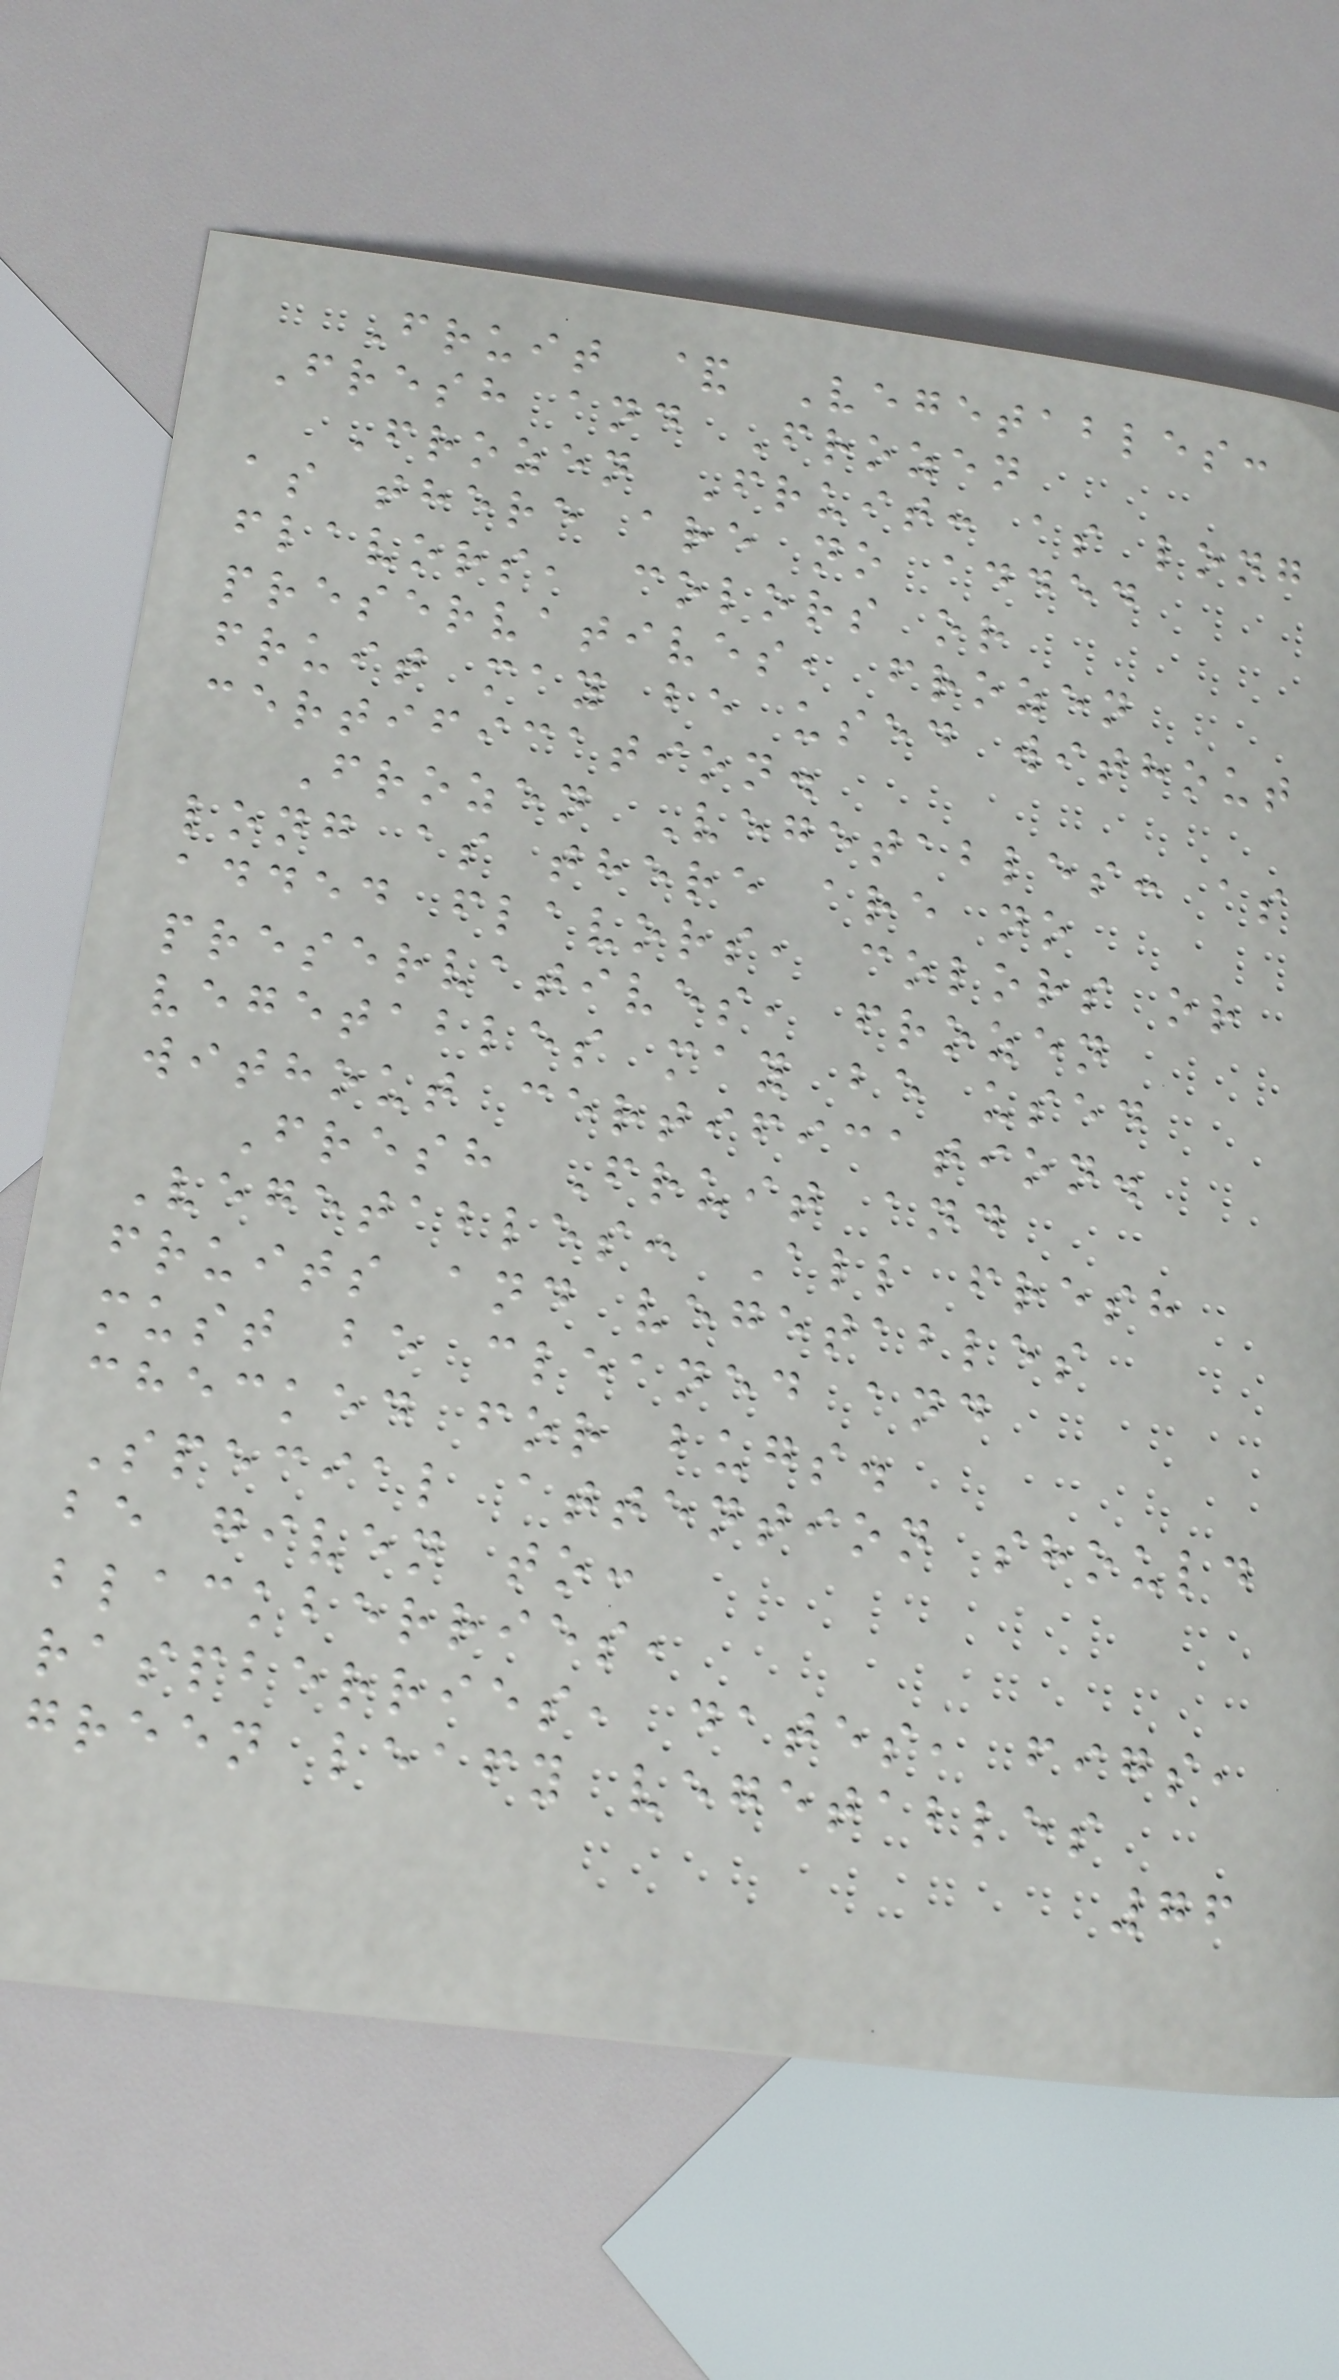Fruit & Vegetables:
Fresh and Frozen
Frozen Fruit: as long
as there are no added
flavors, colors or
preservatives, frozen
fruit may be used without
certification.
Frozen Vegetables: as
long as there are no
added flavors, colors or
preservatives, frozen
vegetables may be used
without certification.
Fresh Fruit and
Vegetables: All fresh
fruits and vegetables
must be cleaned and
checked for bugs.
Special attention should
be given to:
blackberries,
raspberries, dates, figs,
green leafy vegetables
76
